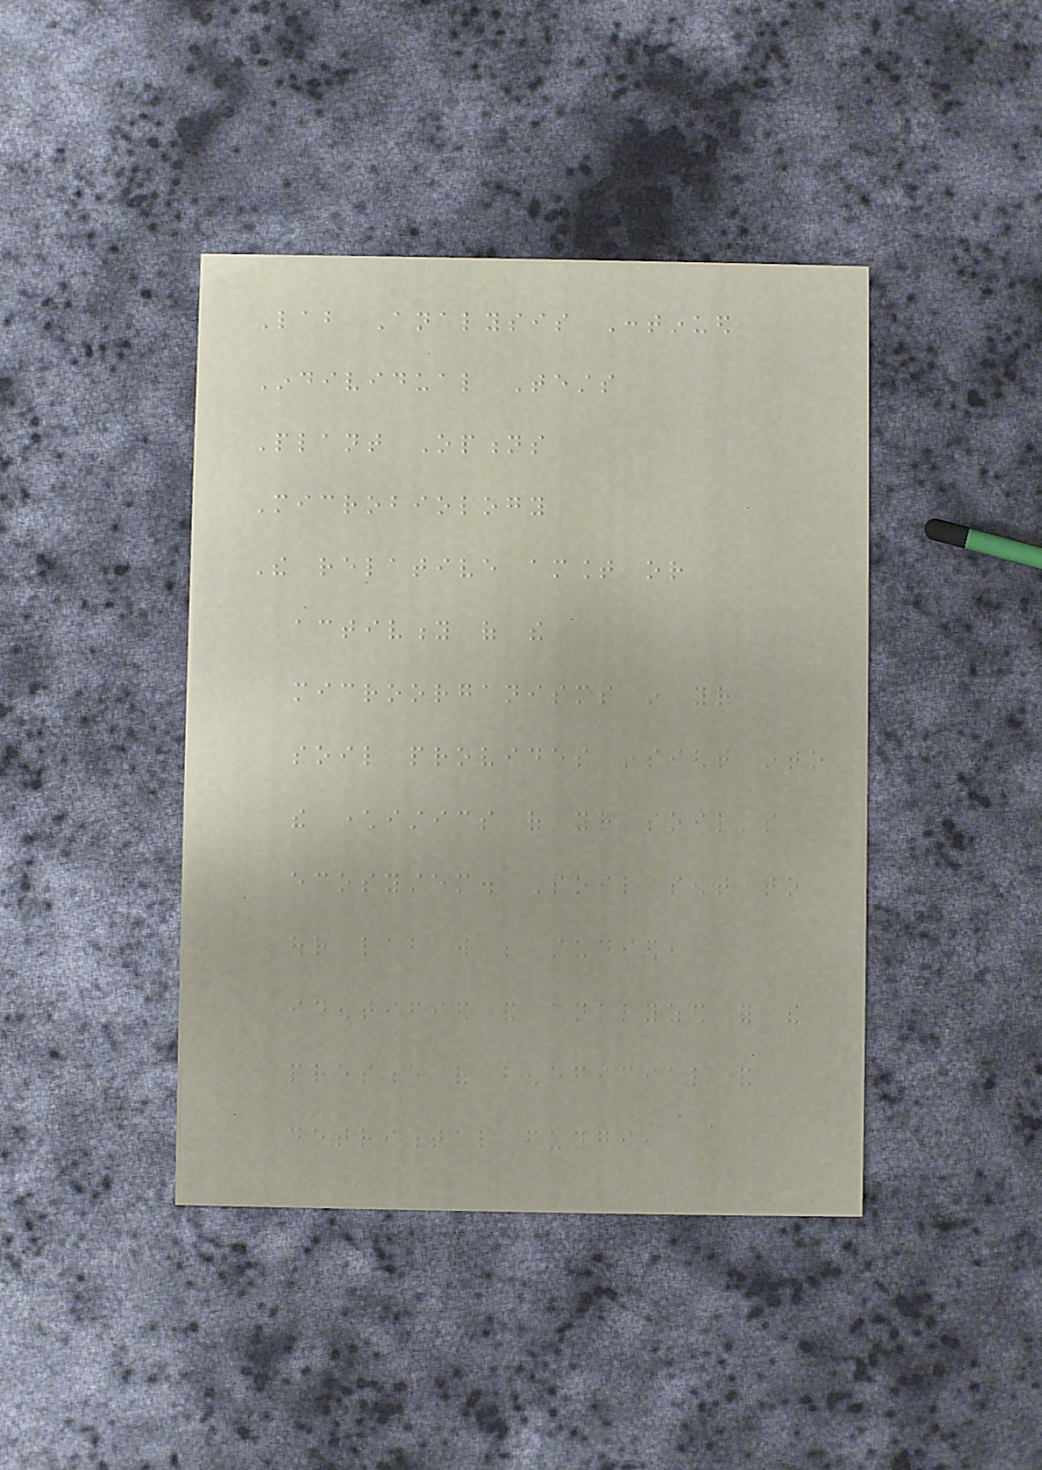Lab Analysis Continued
Individual Tests
Plant Options
Microbiology
The relative amount or
activity of the
microorganisms in your
soil provides insight into
the characteristics of your soil's
ecosystem. Soil sent to
our lab will be studied,
identified and analyzed for the
presence of beneficial and
detrimental fungi,
